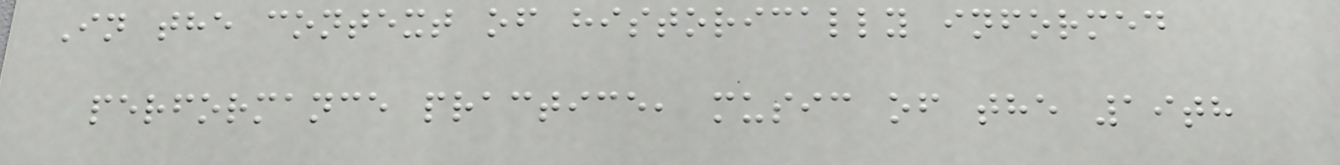In the context of historically informed
performance practice, music of the 19th
